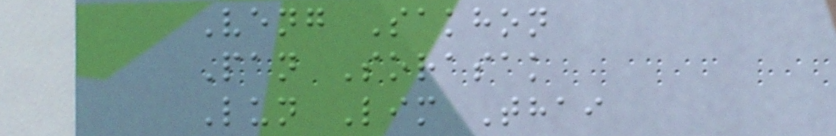Veng Sakhon
Pan Sorasak
Lun Lim Thai
